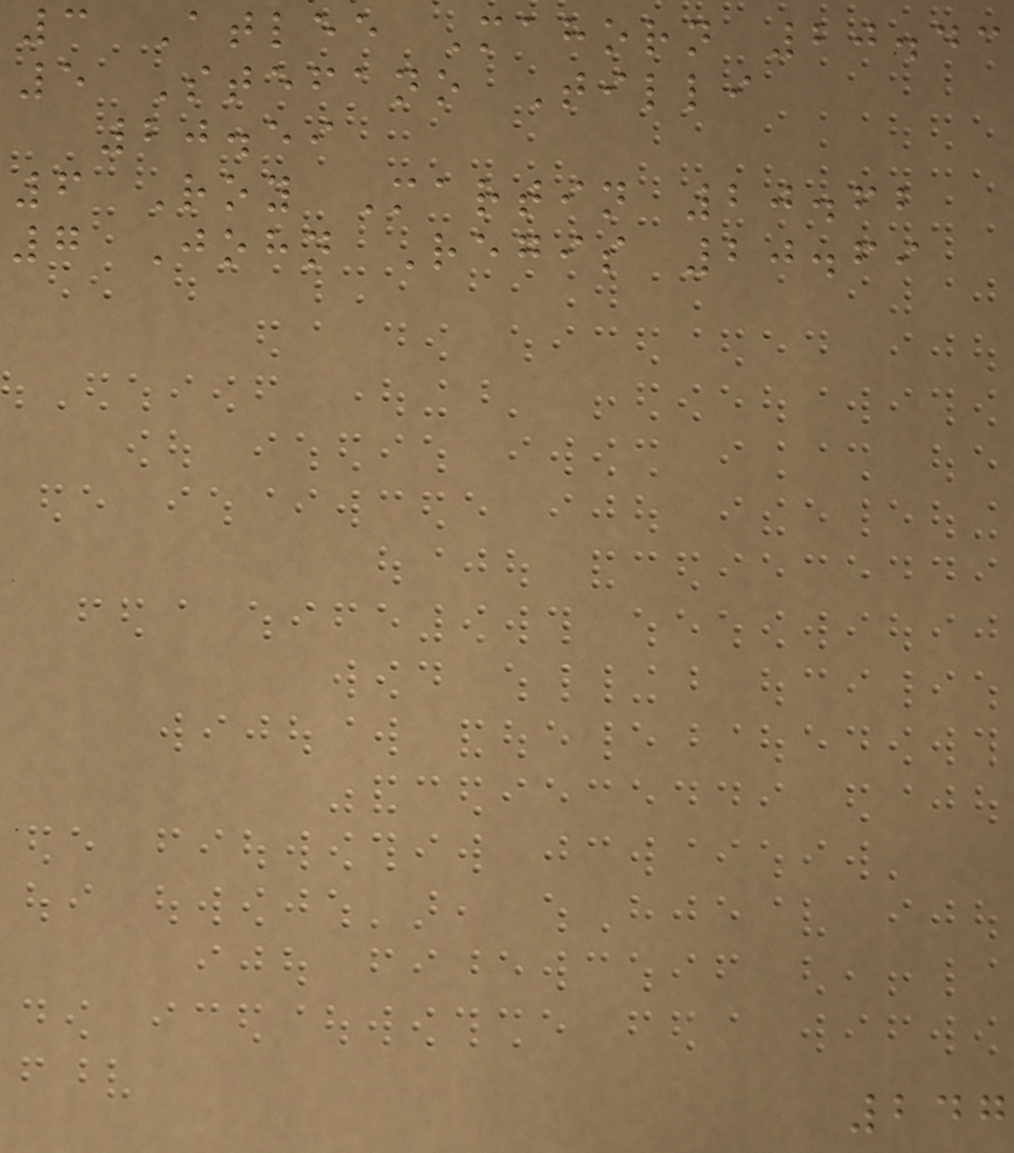3 Atlee Mahorn 20.43
5 Stefano Tilli
20.59
6 Roy Martin 20.62
7 John Regis 20.69
247
